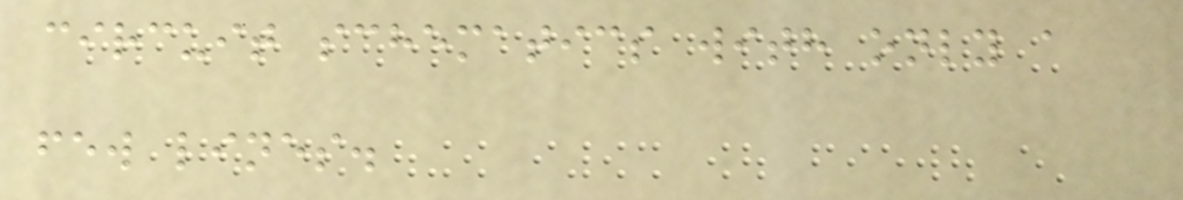circuit schematics with only a
few lines.
